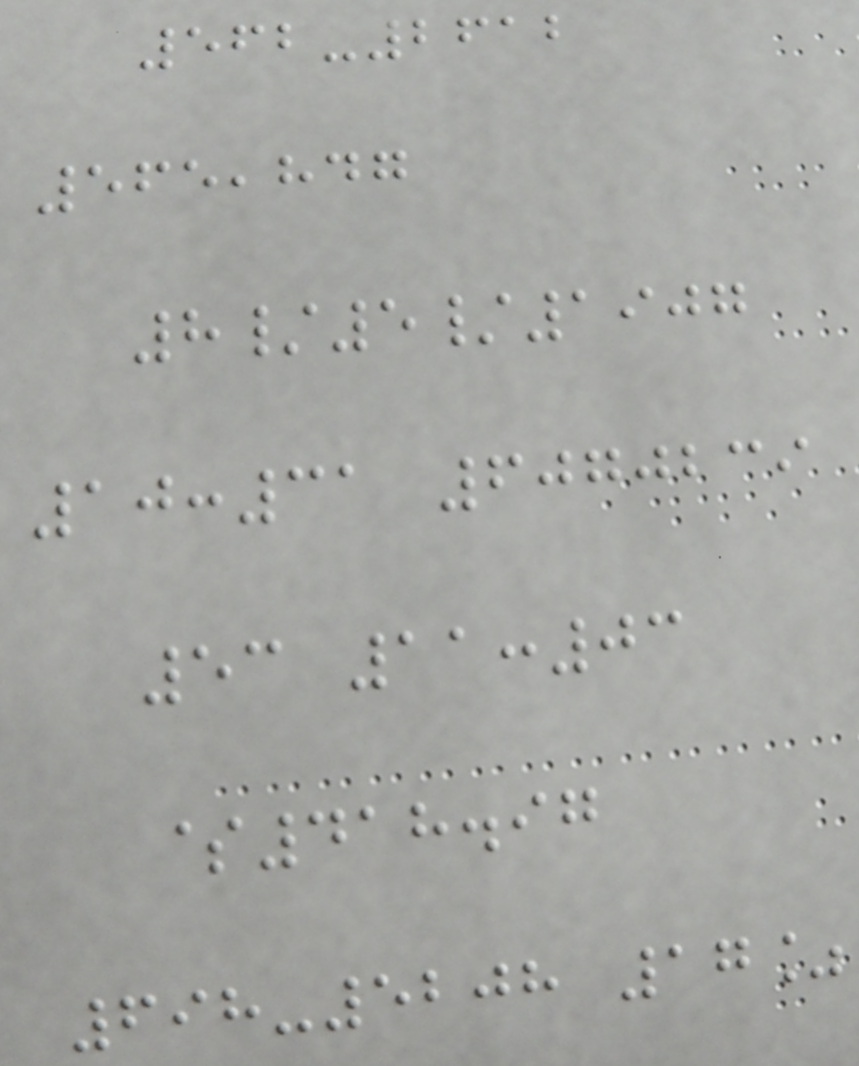562-2612
565,847
8/5/1907
10:31 6070239
53 11:03
$418.97
698-5208 17%
